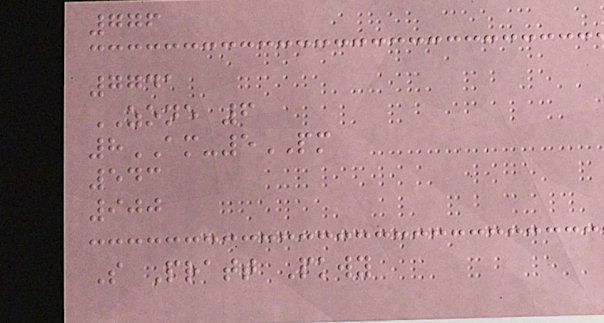776
7741
ZONE 6
8AM-5PM
543
900
S Pratt Pkwy
